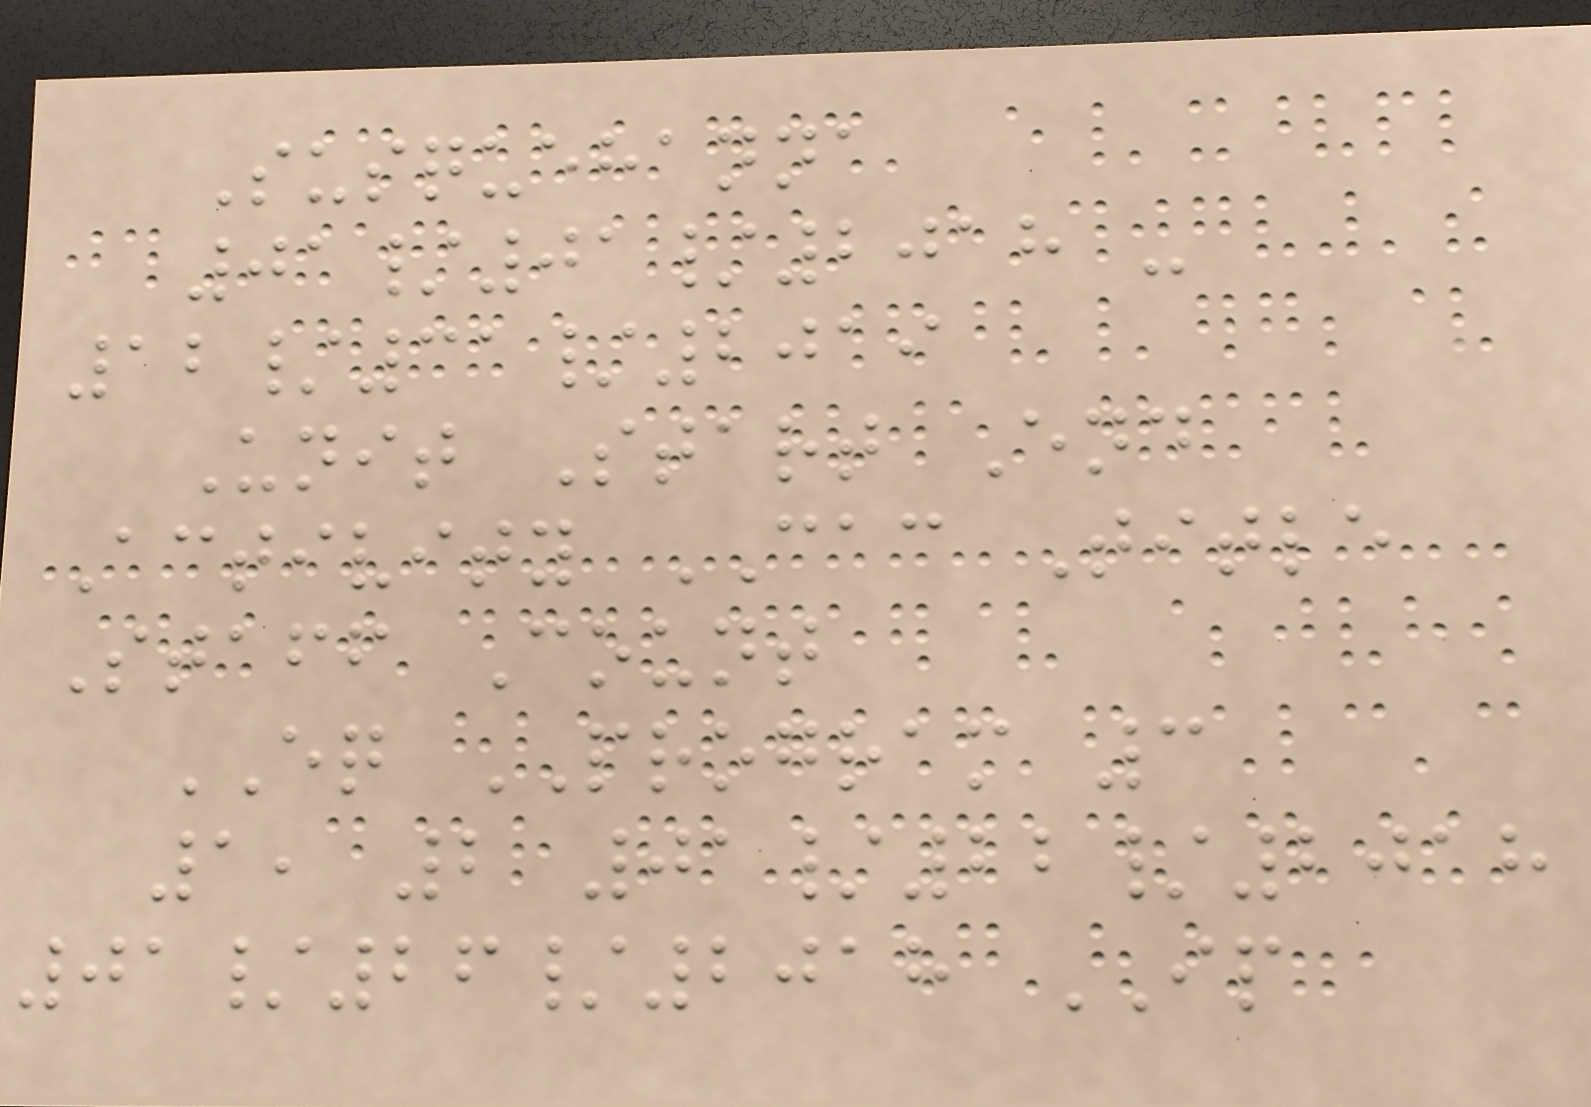Susquehanna
01/01/2018 -
12/31/2019
Unit Start End
Activity CAC Title
Staff Count
EQ PROGRAM 3
1, 2 01/22/2018
01/26/2018 IP
